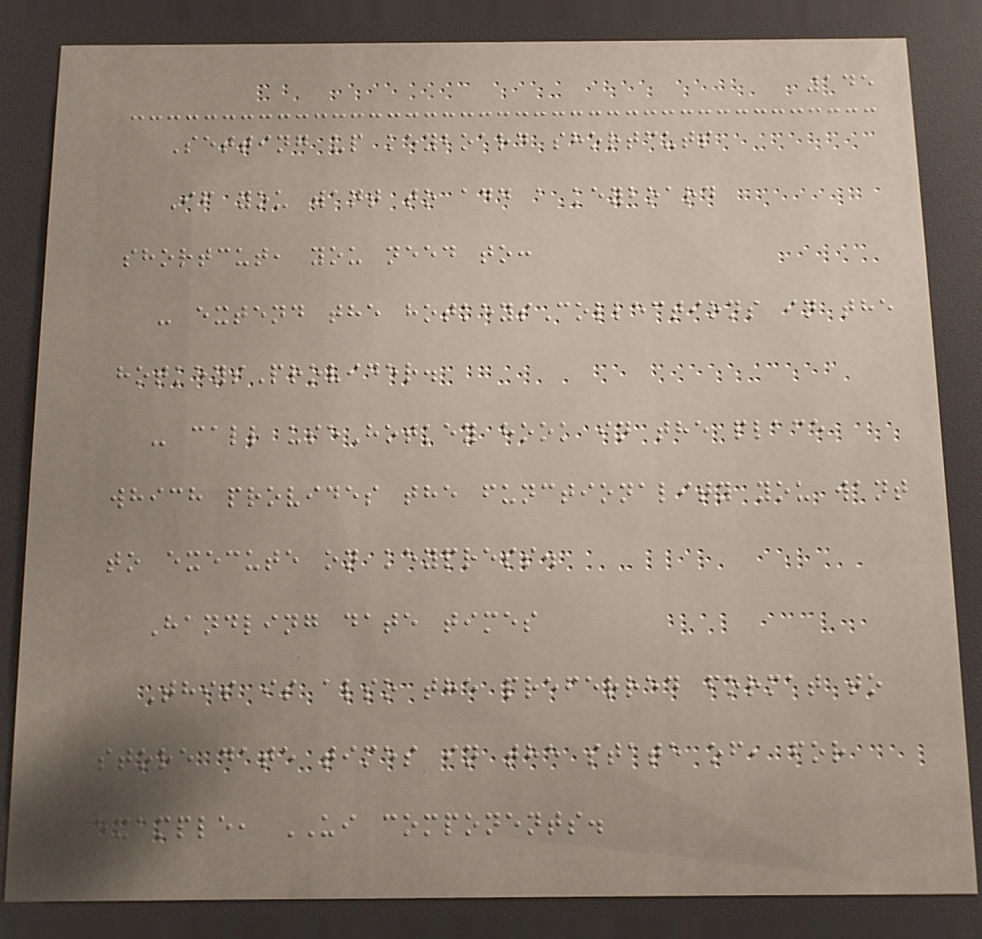145
Setting up keyboard shortcuts
If you want to add a keyboard
shortcut, you need to:
- extend the hotkeysCollections in the
hotkeysProvider.
- call useHotkey hook in the place
which provides the functionality you want
to execute on keypress.
Handling date times
This is also the preferred format to
store date times in the state of, for
example, UI components.
